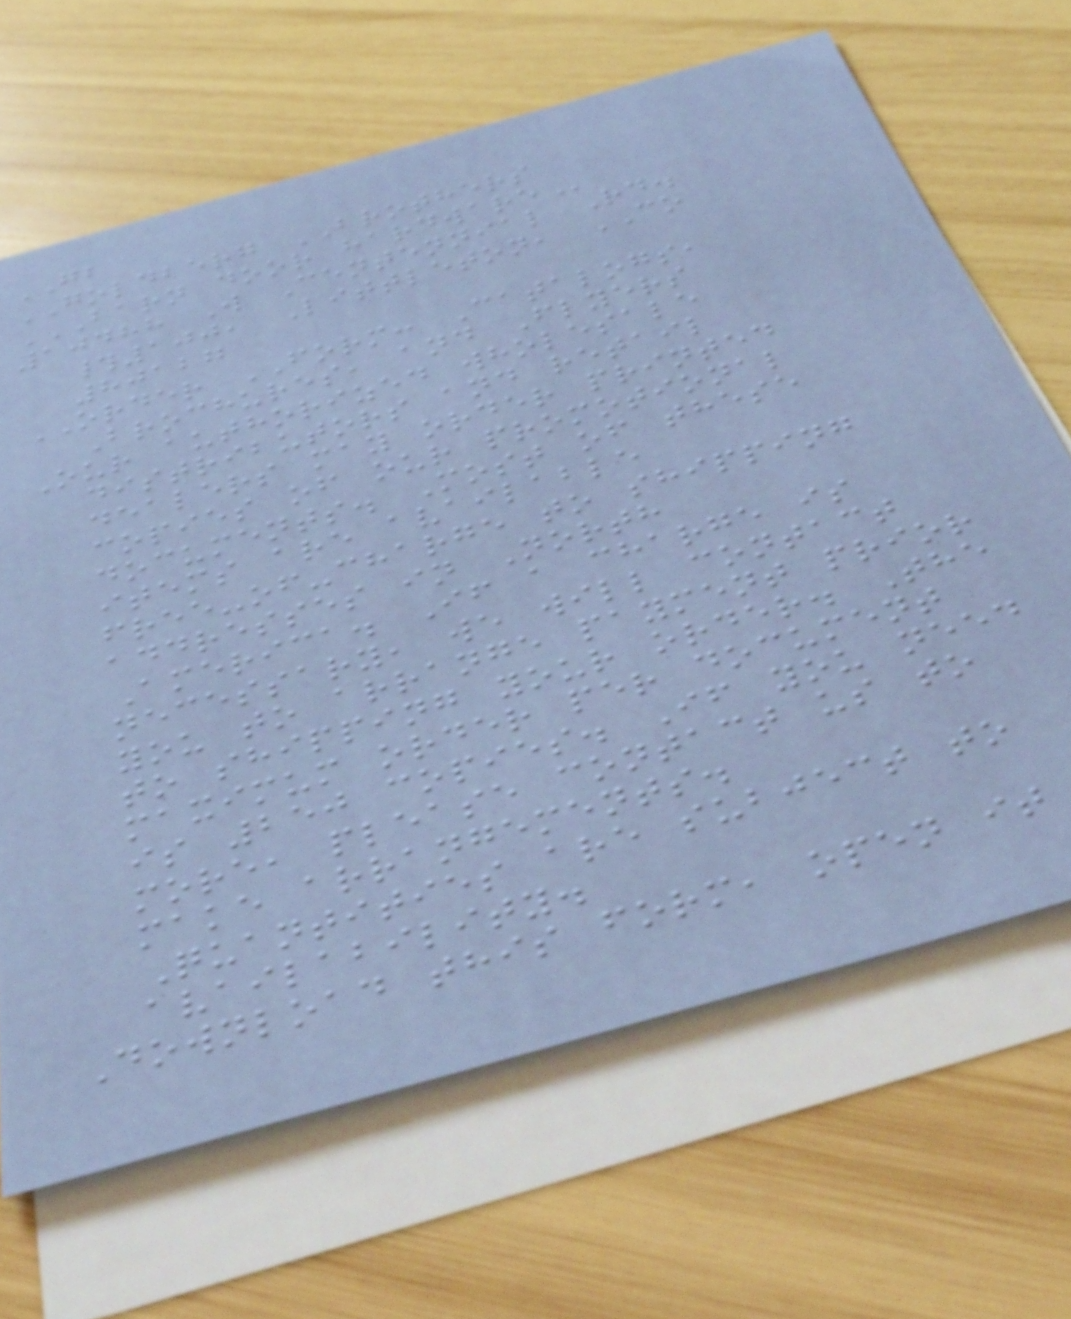GB
GOLDBERG BROTHERS
BARN DOOR HARDWARE
10488 W Centennial Rd.
#100, Littleton, CO
80127
ORDER FORM: Catalogs,
Brochures, and Flyers
Our authorized wholesale
distributors and retail
dealers may order printed
copies of our promotional
documents. Most of these
items are available
free-of-charge to shipping
addresses in North
America. If a charge is
necessary, we will contact
you to arrange payment prior
to shipping your order. The
maximum order per document
is 250 copies. If you need
more, please contact us to
make arrangements.
Quantities are subject to
availability.
Download this form, open it
